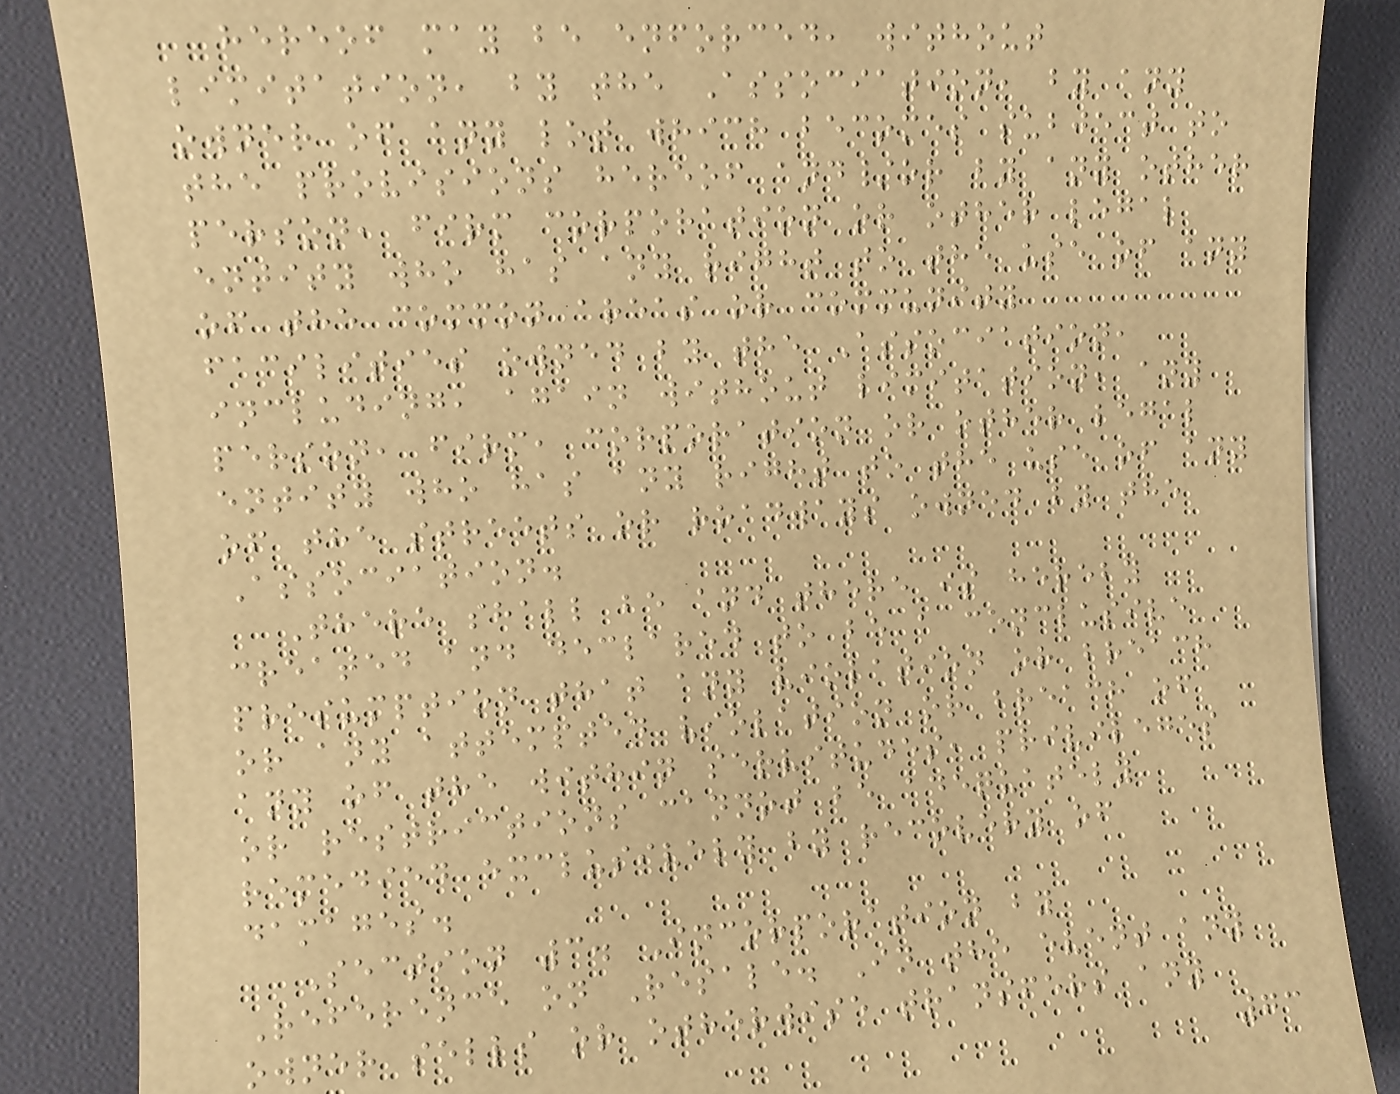hereof may be enforced, without
limitation, by the Association, by any
owner of any lot which becomes subject to
the provisions hereof and/or by any other
person, firm corporation or other legal
entity who has any right to the use of any
of the common areas or community
facilities owned by the Association,
including, again without limitation, any
person, firm, corporation or other legal
entity who has any right to the use of any
of the streets or roadways owned by the
Association.
There shall be and there is hereby
created and declared to be a conclusive
presumption that any violation or breach
or any attempted violation or breach of
any of the within servitudes, privileges
or restrictions cannot be adequately
remedied exclusively by recovery of
damages.
Section 3. Incorporation by
Reference on Resale. In the event any
owner sells or otherwise transfers any
73
